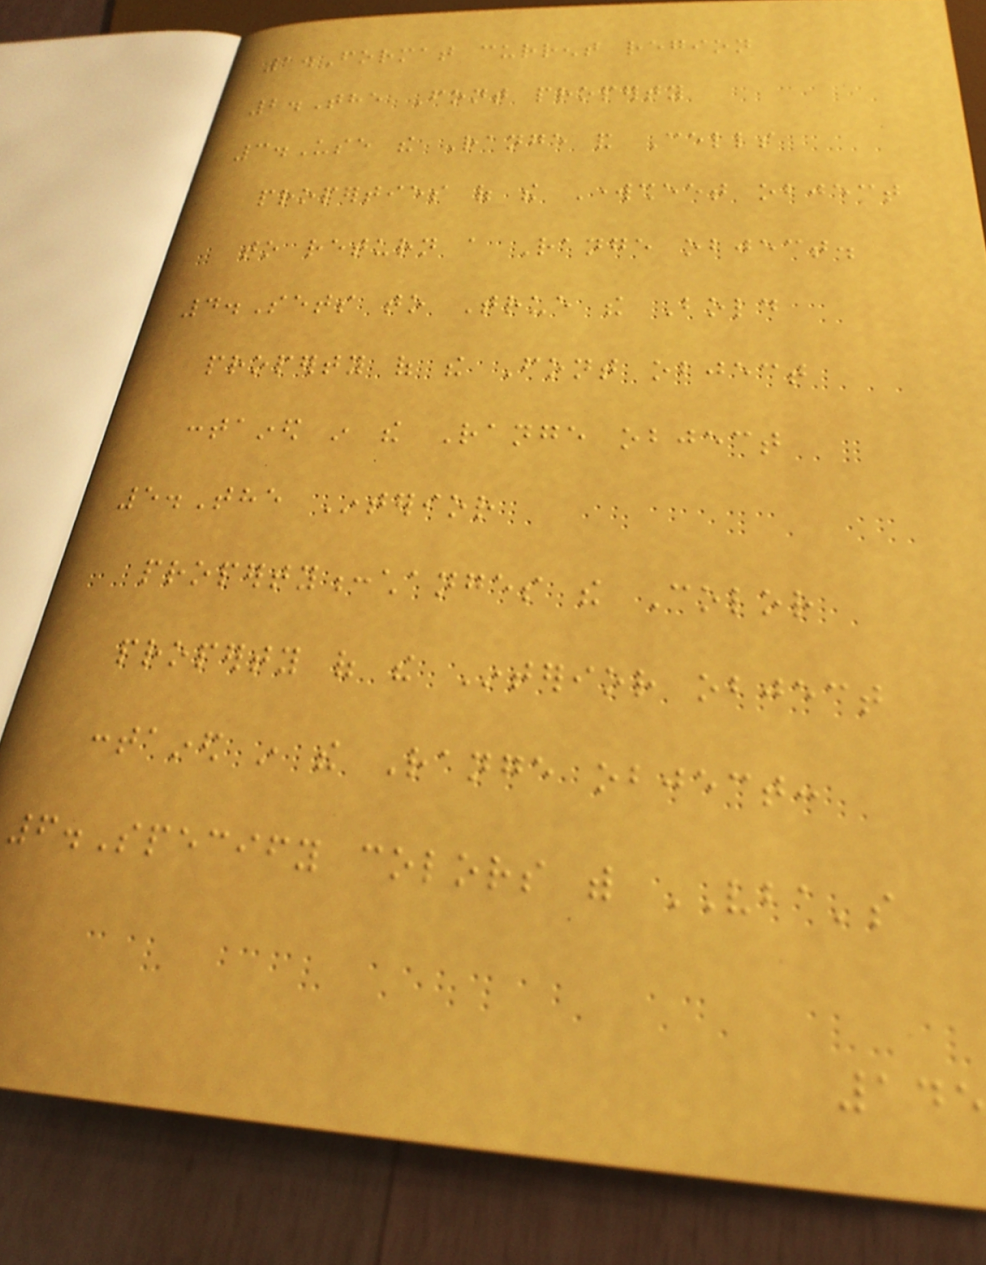1.Format current region
2.The Font property
3.Use the Range and Cells
properties of the Worksheet object
to return a Range object.
4.Sets to True the Bold
property of the Font object
contained in the Range object
5.The Interior
property:changes the Color
property of the Interior object
contained in the Range object:
6.Specify colors with VBA's
145
